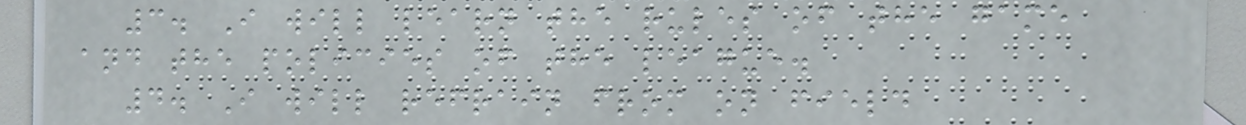3. I will learn the rules of the game
and the policies of the league.
4. I will refrain from on field
